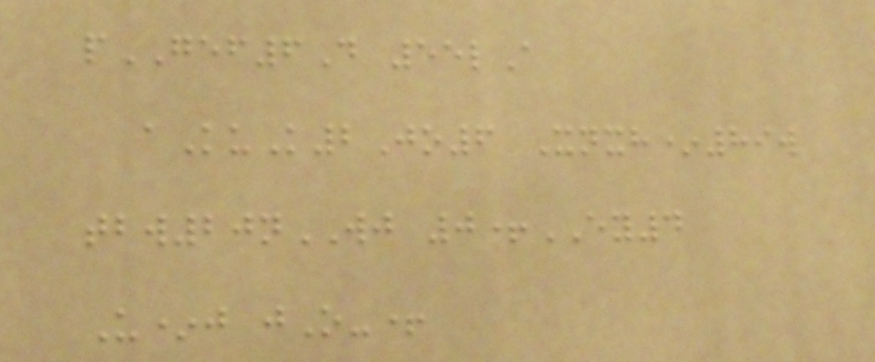pGEF6D 55lA
aKuK2Jo6 Xnxh*89w
tbw20nWJ 0+EY4
U*j jO-+
